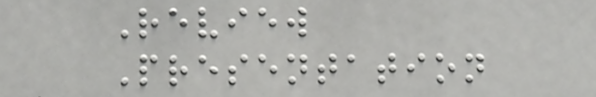Review
Presentation
